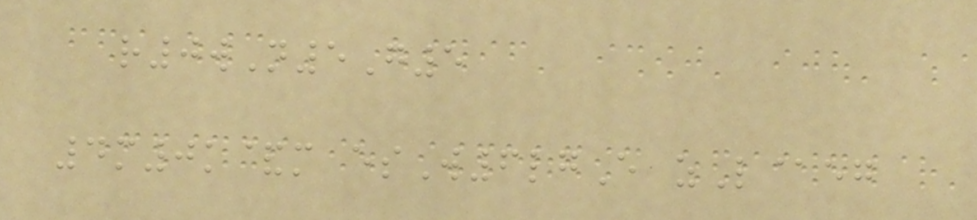r0wN5G5
4m0k&m esW6lgE zL@eg
